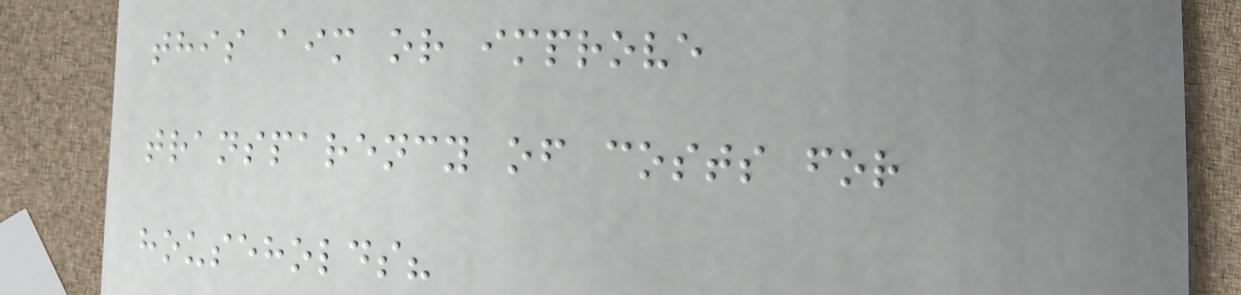this aim or improve
transparency of costs for
households?
